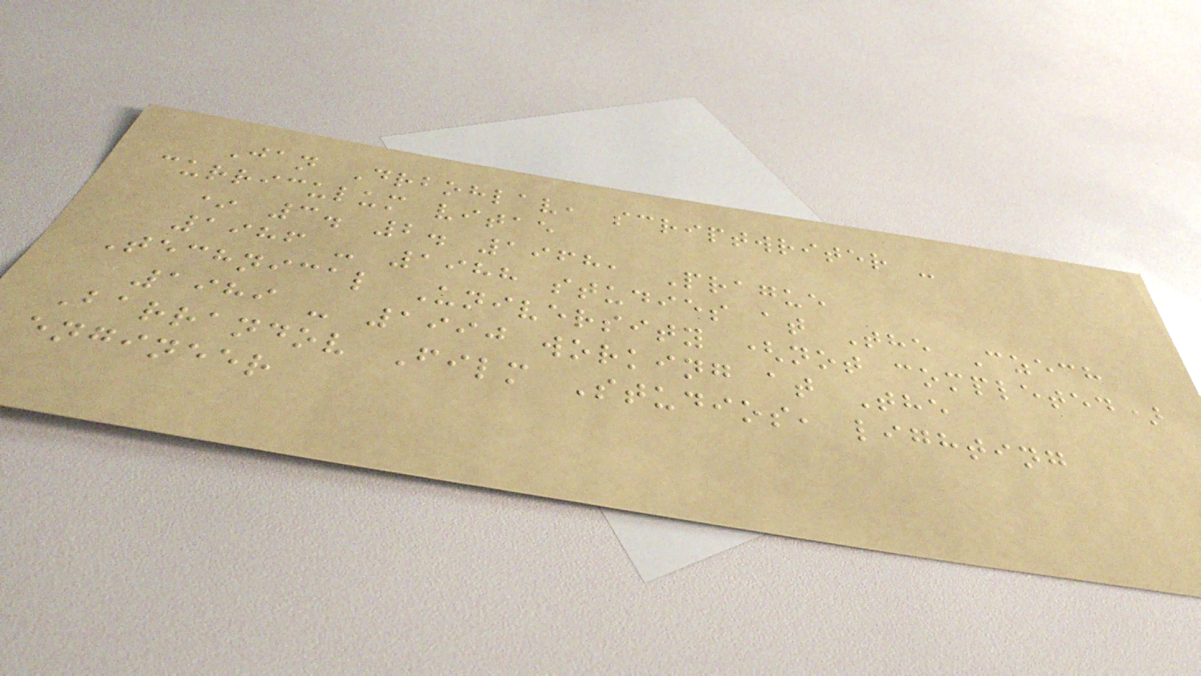Jan Drbohlav, scriptwriter -
curriculum vitae
* 3. 2. 1968, Prague
1986 - 1988 studies at The Czech
Technical University (not completed)
1989 - 1990 working at The
Barrandov Film Studios, lighting
engineer
